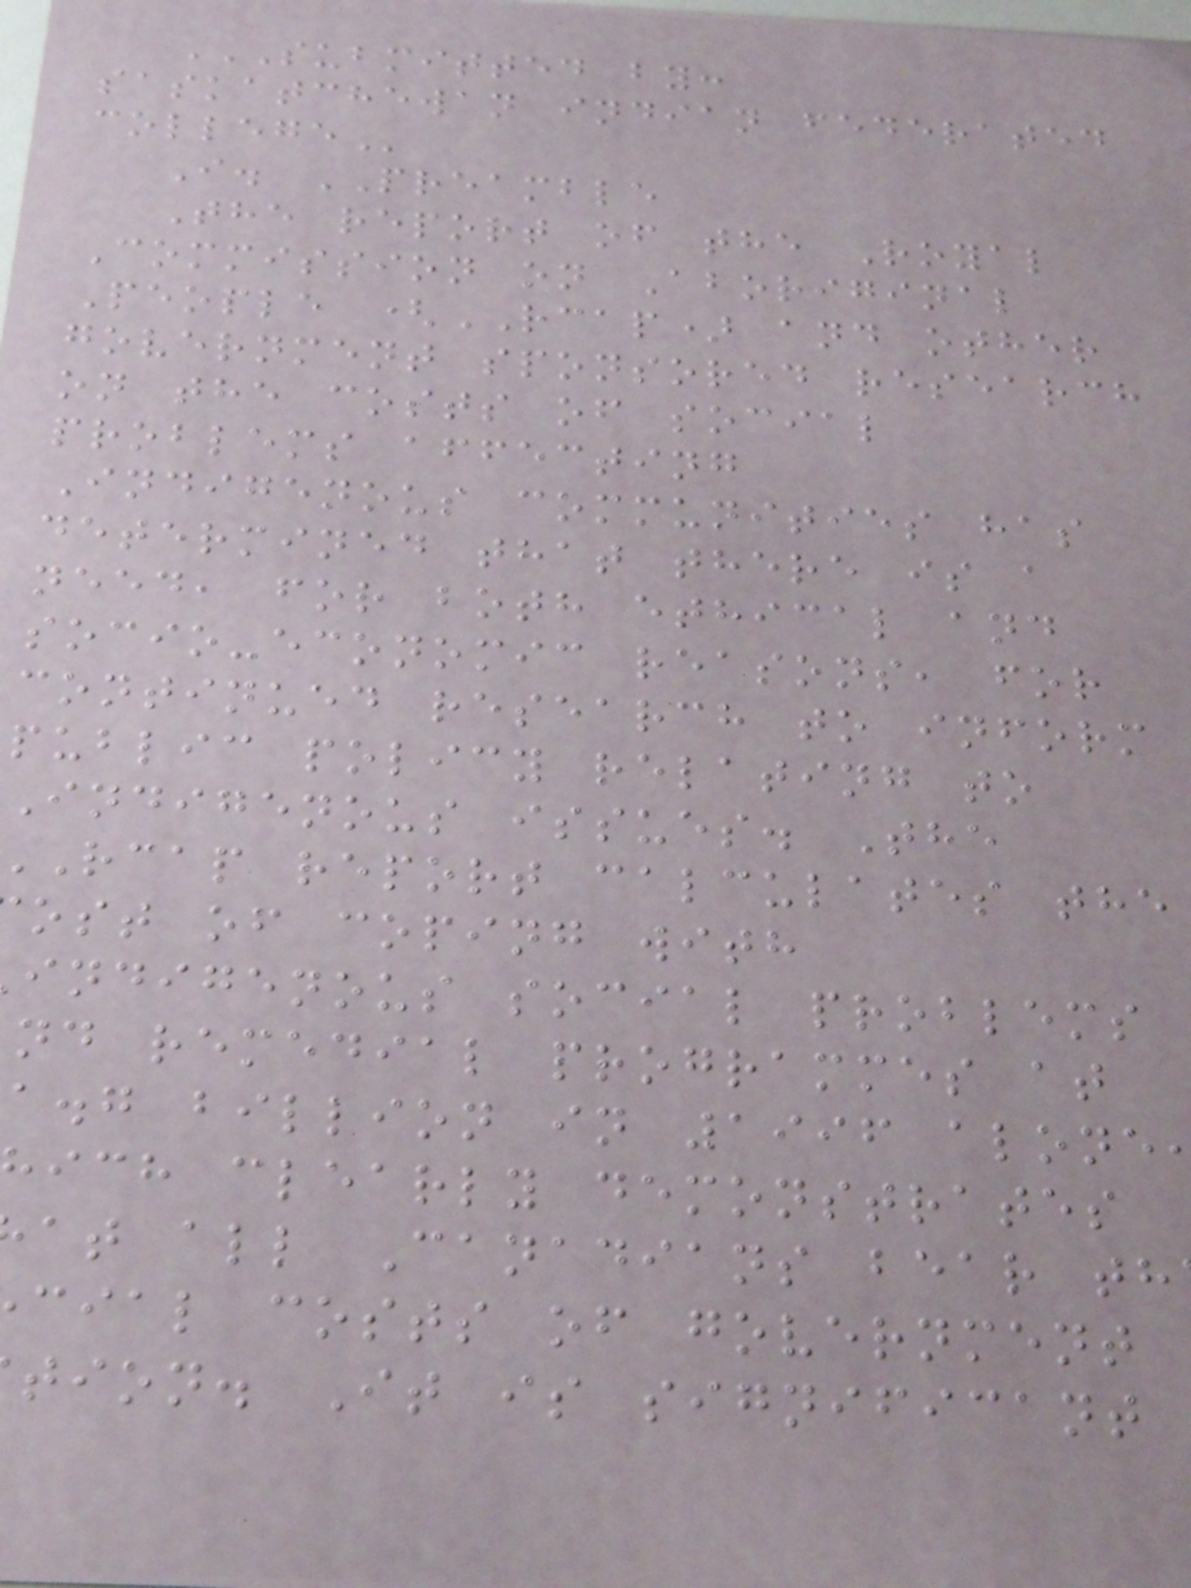SUBMITTED BY:
saskatchewan indian federated
I. PREAMBLE
The report of the Royal
Commission on Aboriginal
People (RCAP) and other
government sponsored research
on the costs of social
problems affecting
Indigenous communities has
determined that there is a
need, for both ethical and
socio-economic reasons, for
continued research to inform
public policy relating to
Indigenous issues. The
rcap report calculates the
ost of coping with
indigenous social problems
nd remedial programmes at
a.g billion in 1996 alone
ich clearly demonstrates
at all Canadians bear th
cial costs of government
tion. It is significant
